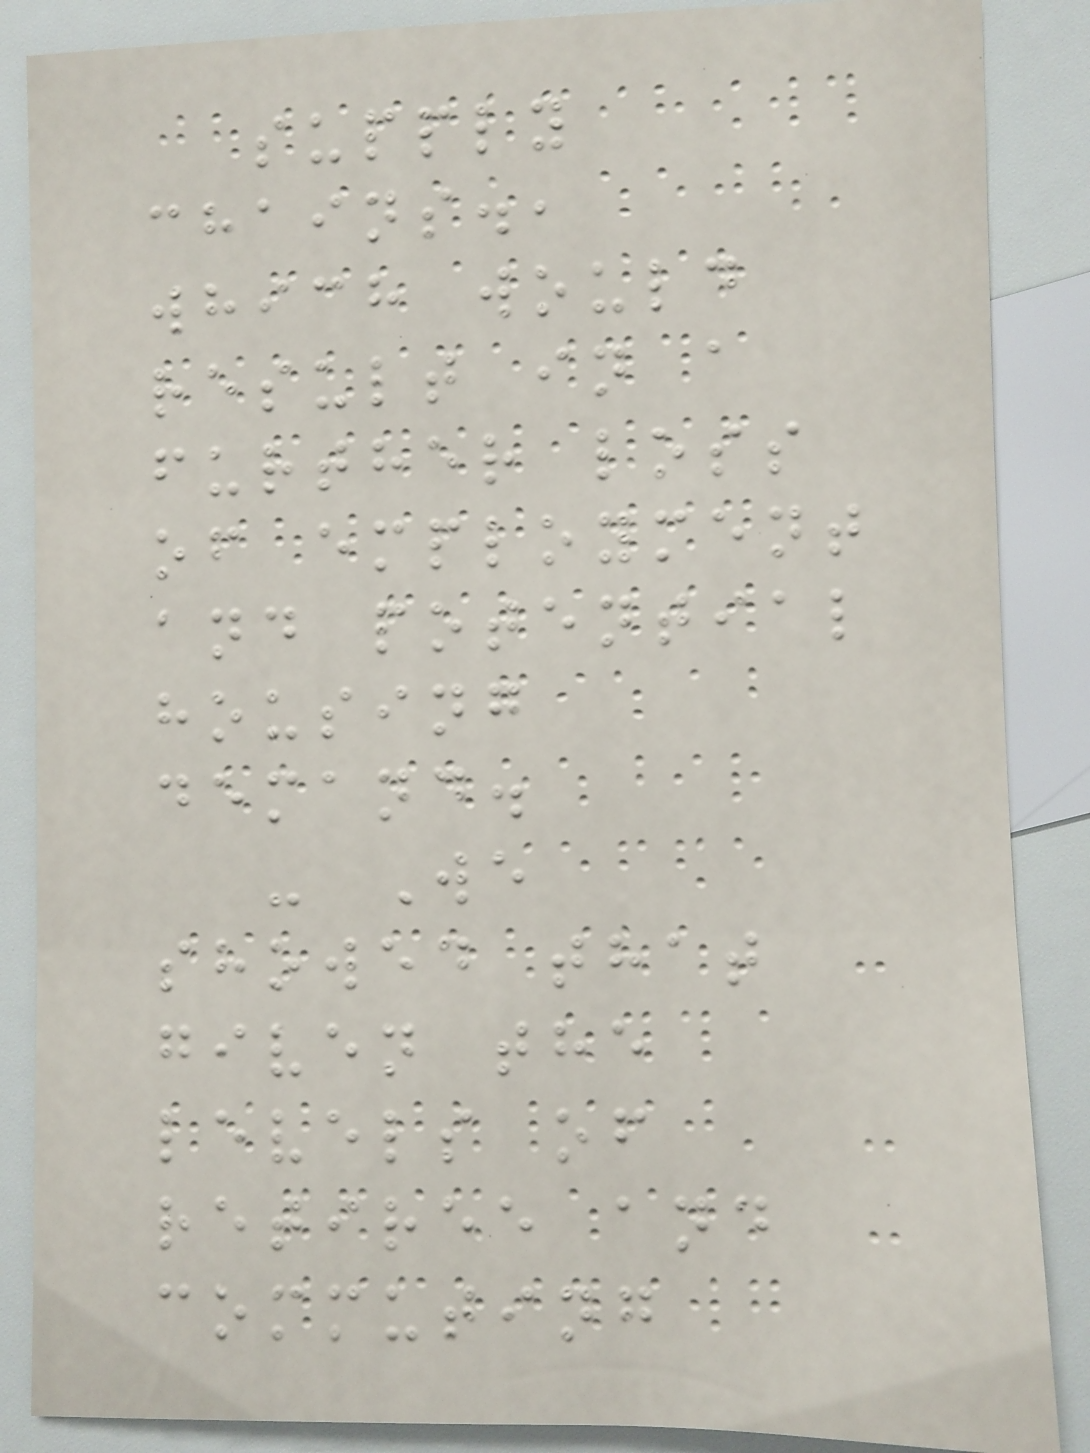supply
chains.,
which would
result in a
further loss
of employment
and potential
housing
demand.
- We
showed that
given the
levels of
retiree and
commuting
